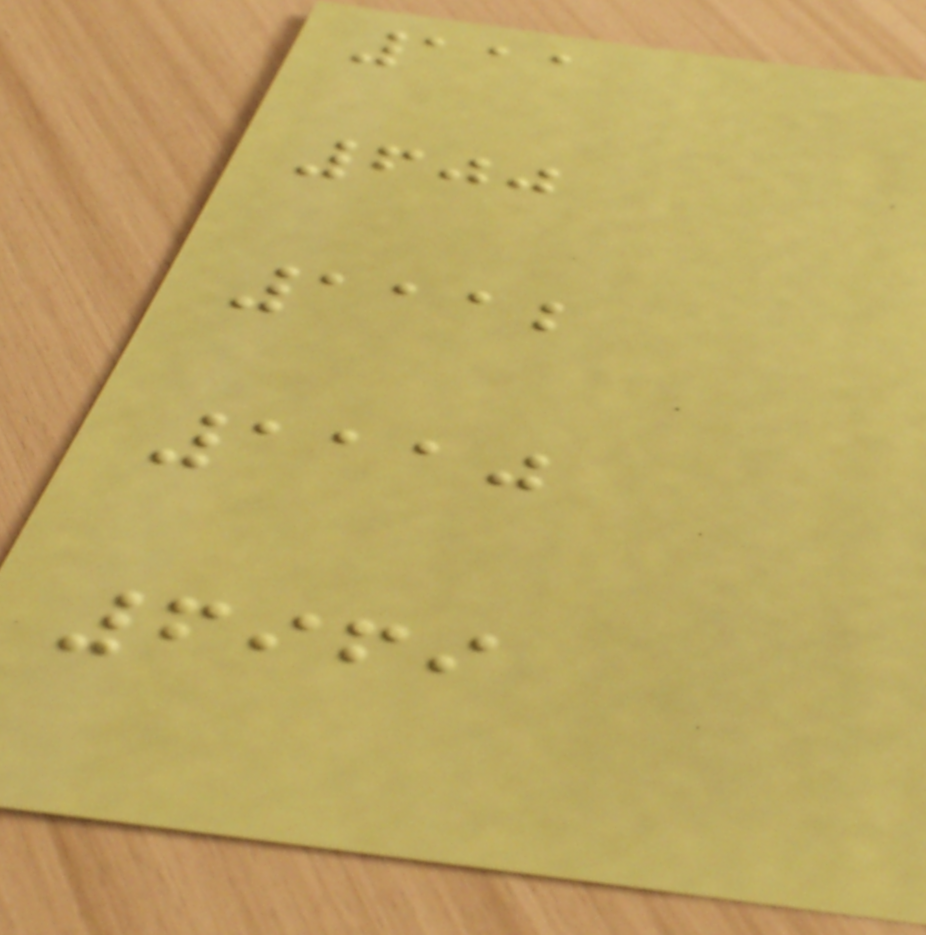111
600
1112
1110
6969
